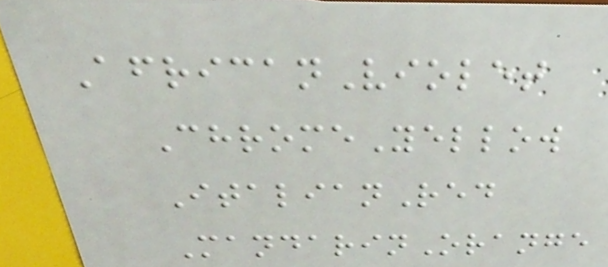AfricanViolet
ChromeYellow
ItalianRed
MandarinOrange
